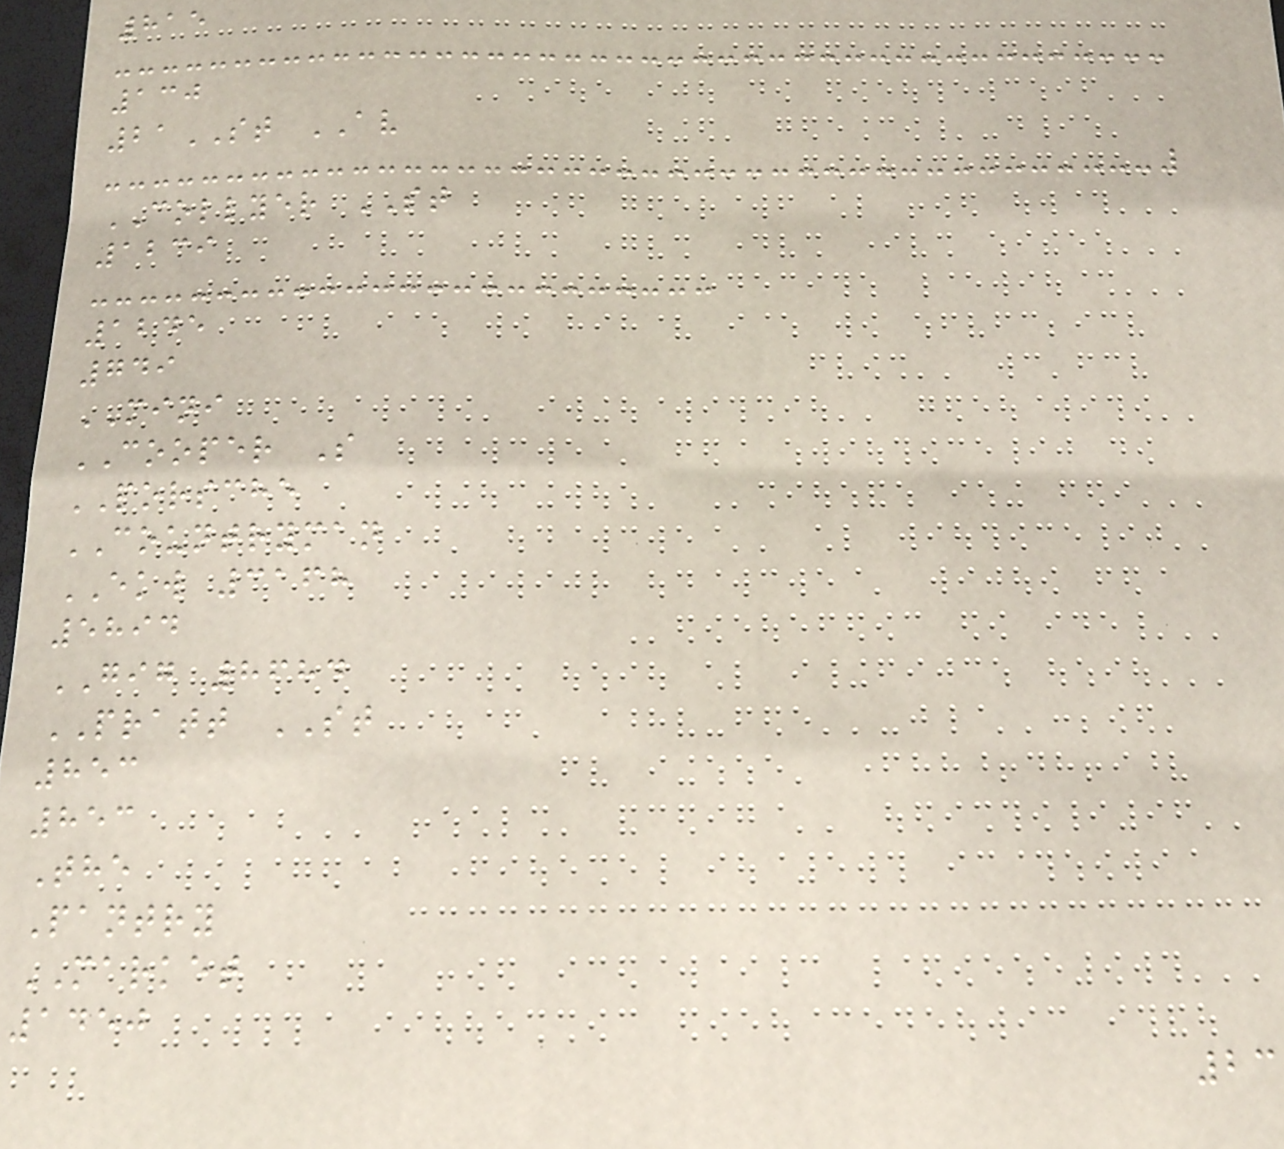815
130
21ST AV
COLLYER ST
1239
1245
749
MINI
COOPER S
PORSCHE
COUNTRYMAN
EKW 3168
5894
GIG 8684
PRATT ST
853
853
The
Pantry
MARKET
1450
23
